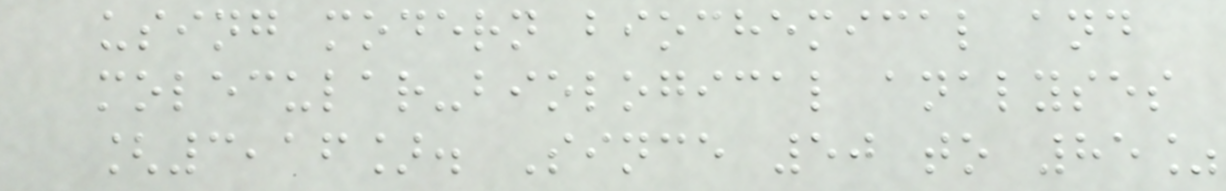using modern biochemical and
molecular-biological analyses
[3,16]. Since 50 to 85%
